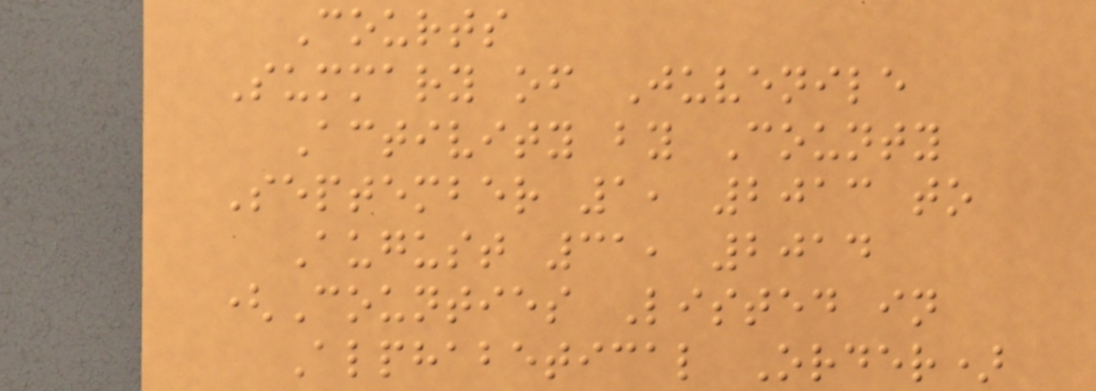Courts
Summary of Juvenile
Activity by County
September 1, 2013 to
August 31, 2014
(Counties Listed in
Alphabetical Order)
